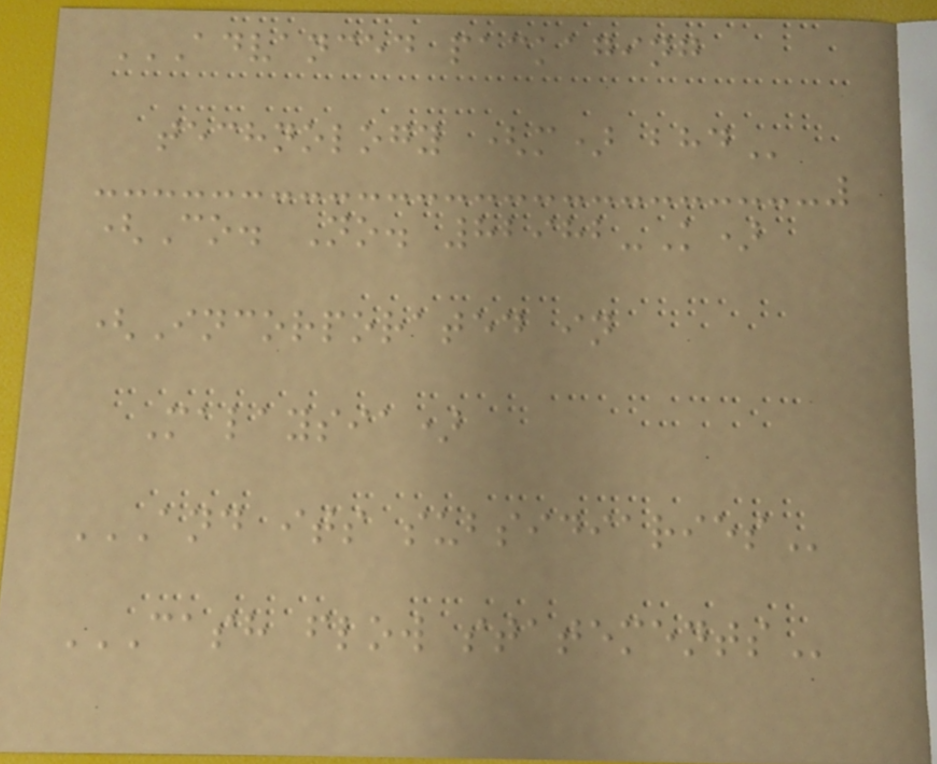ADVANCED PACKAGING
TECHNOLOGY (M) BHD
(Co. No. 82982-K)
(Incorporated in
Malaysia)
AND ITS SUBSIDIARIES
CASH FLOW STATEMENTS
